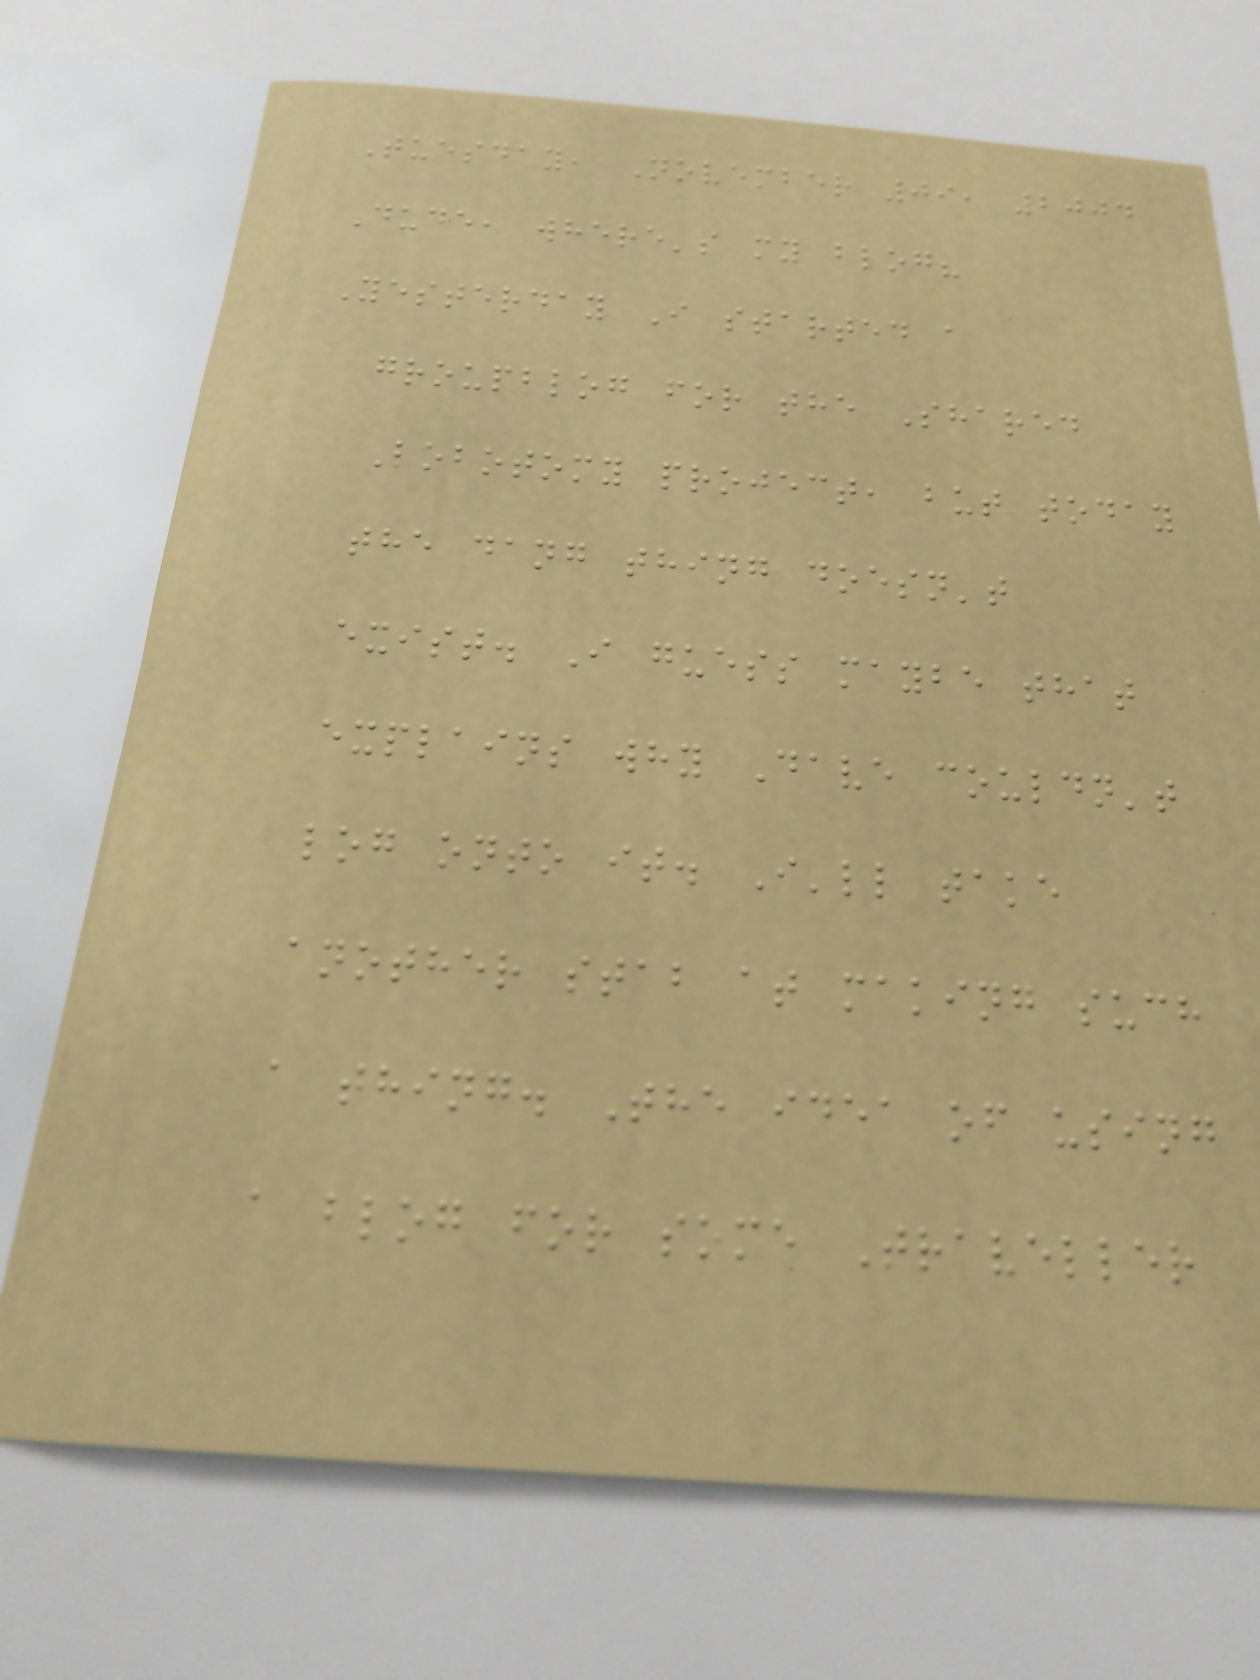Tuesday, November 09, 2004
Dude, where's my blog?
Yesterday I started a
groupblog for the Shared
Lobotomy project, but today
the dang thing doesn't
exist. I guess maybe that
explains why Dave couldn't
log onto it. I'll take
another stab at making such
a thing. The idea of using
a blog for some Traveller
